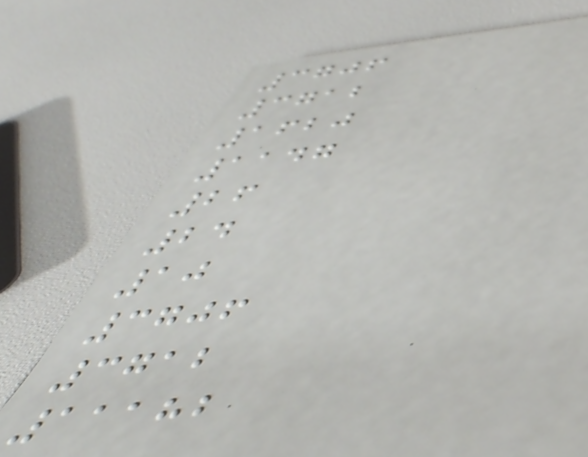3706
3712
1620
1147
26
24
10
3706
3712
11182
